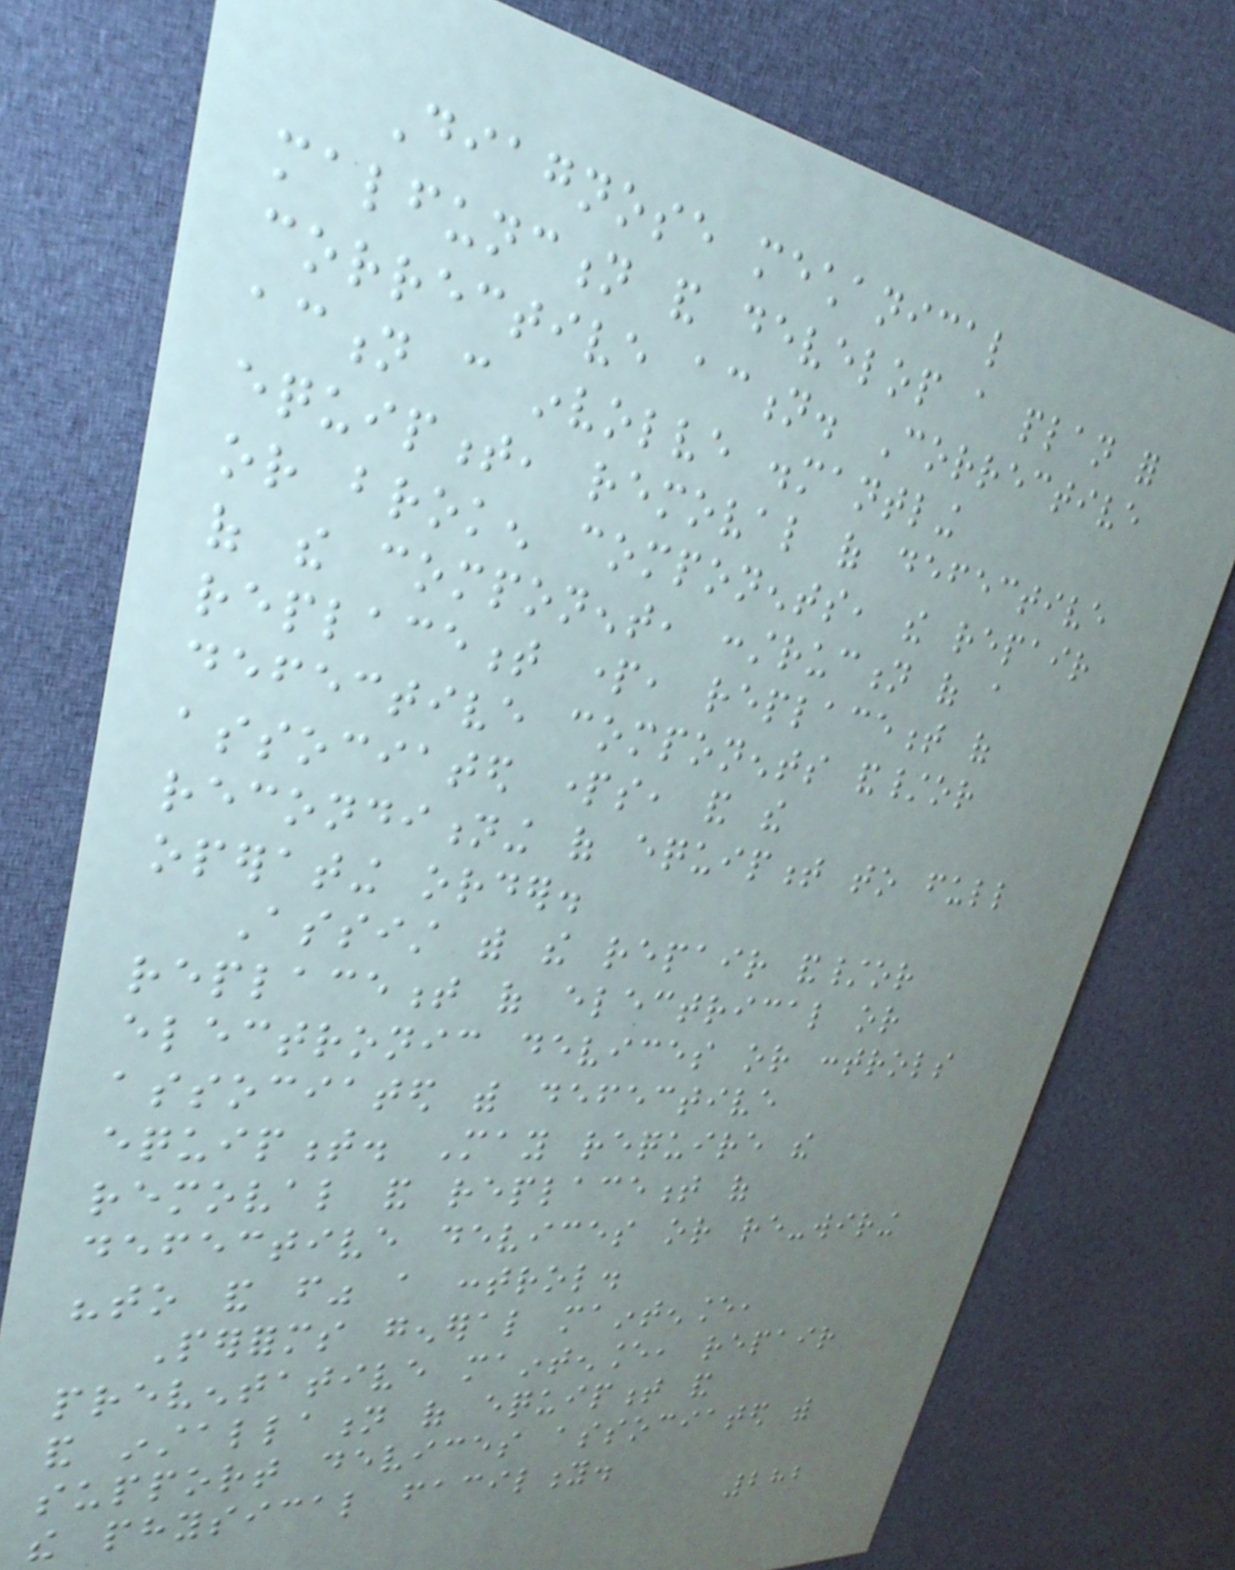Diagnose mechanical
malfunction and develop a plan for
corrective action. Corrective
action can involve dismantling
equipment, removal of defective
or broken components, the repair
of the component, construction of a
replacement part, replacement of
defective components and/or
associated parts, and the
reconditioning of equipment to full
operating order.
Assist with the repair and/or
replacement of electrical or
electronic devices or controls
associated with defective
equipment. May require the
removal and replacement of
defective devices or re-wiring
"to and from" a control.
Performs general maintenance,
preventative maintenance, repair
and installation of equipment and
support devices associated with
the physical facility.
282
